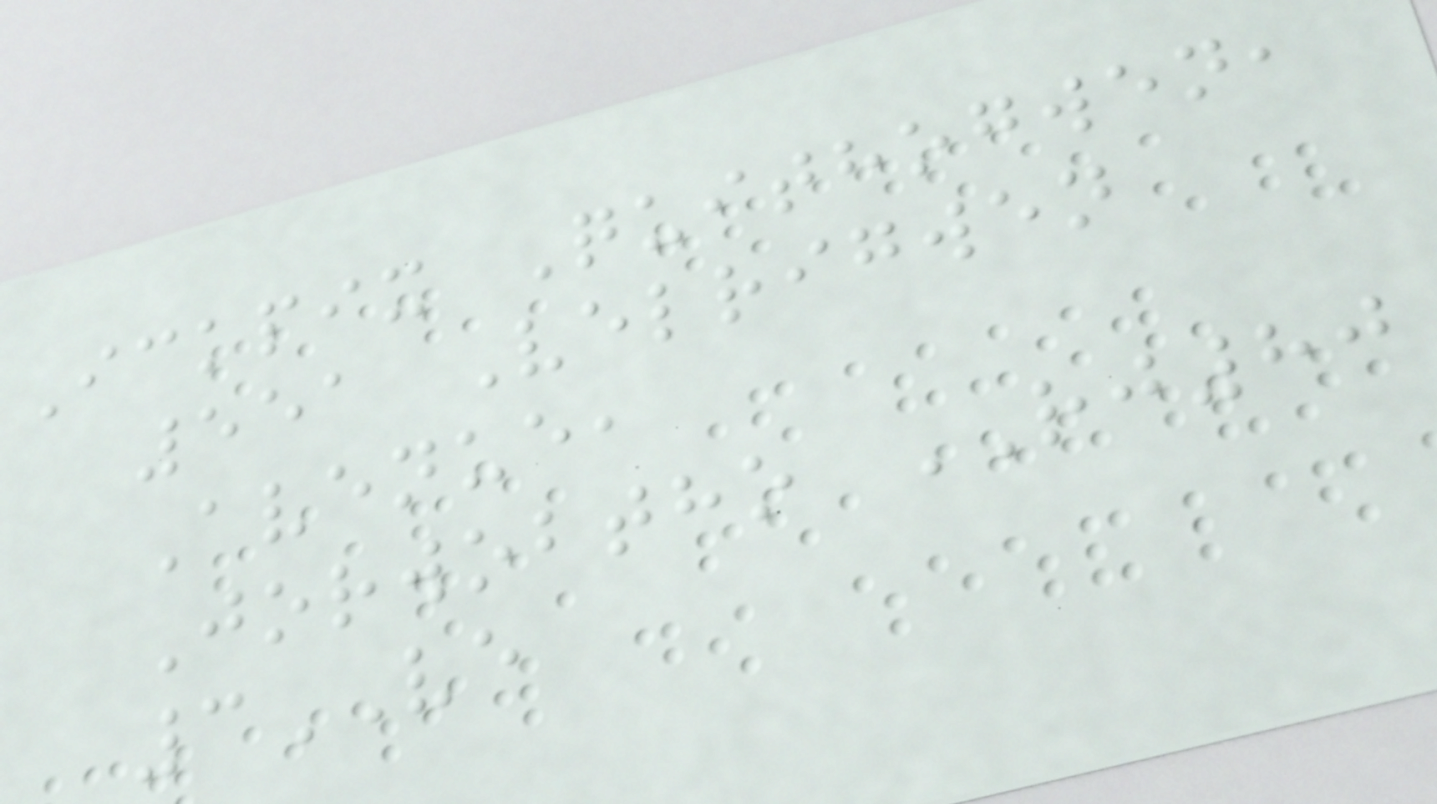Ickpix Quithogwen,
551 Velrigwen
Avenue,
Jorwobtho RJ80
3VE
